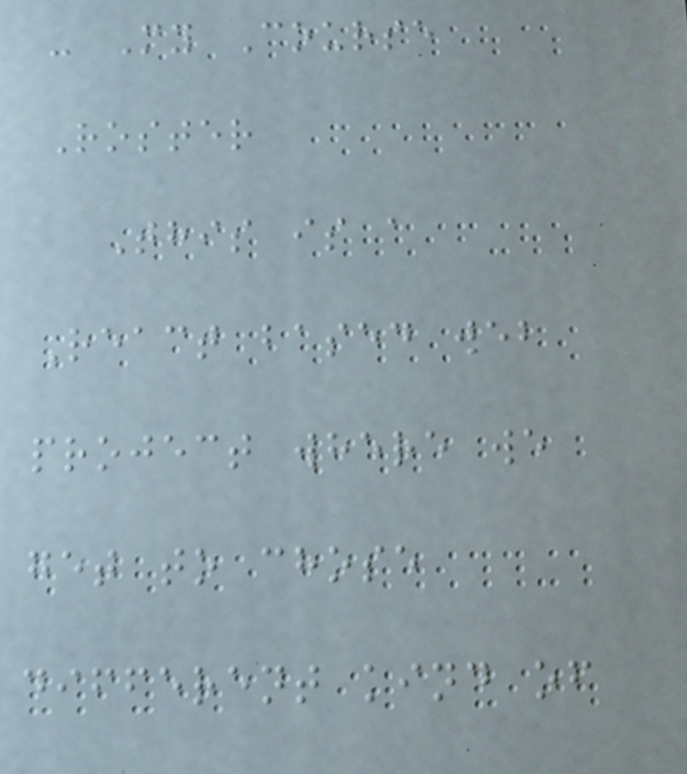- My Course
Roster
This is a
React based web
project where we
get to chose
different kind of
